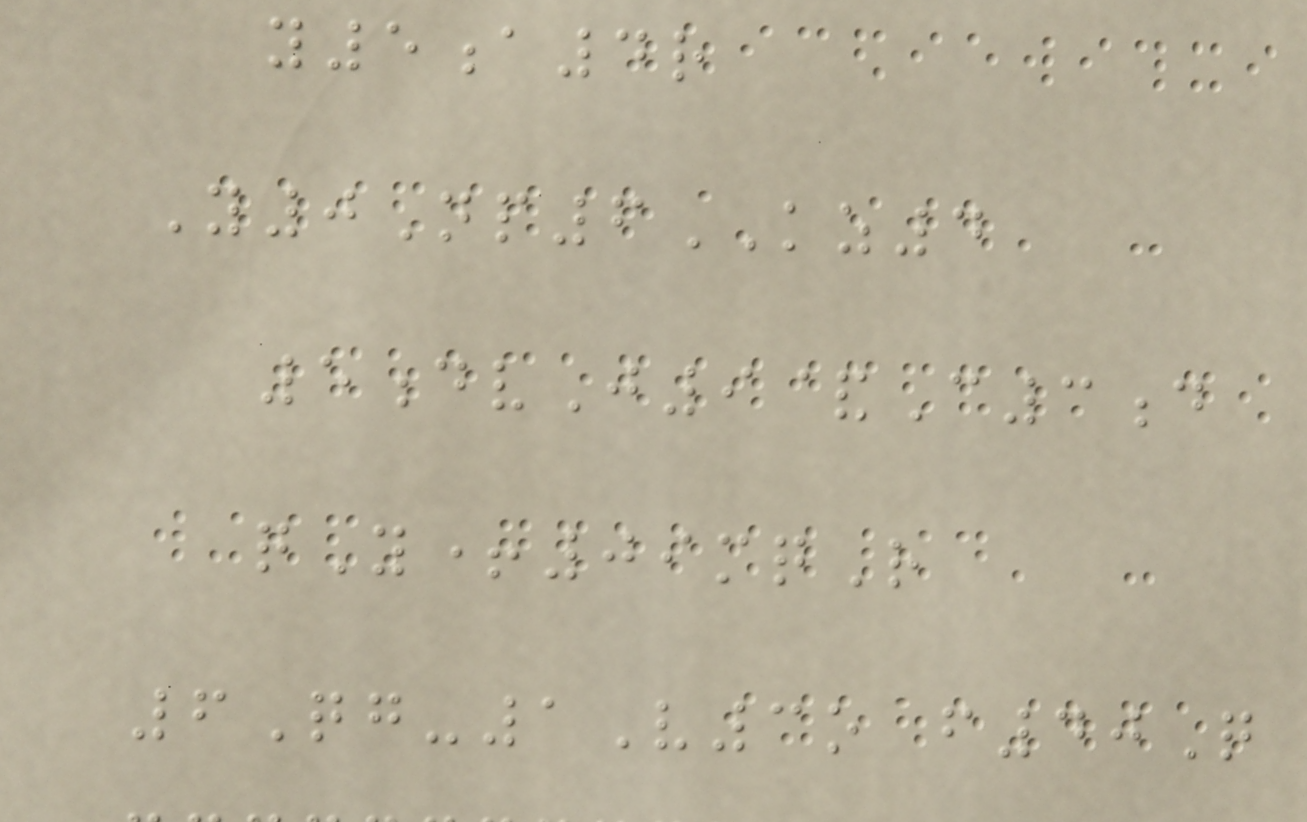y5a4r
Y0Np6KZ4
5dvJ9&C3d
qY+09mqR
6Qg-1V3o f40Q
